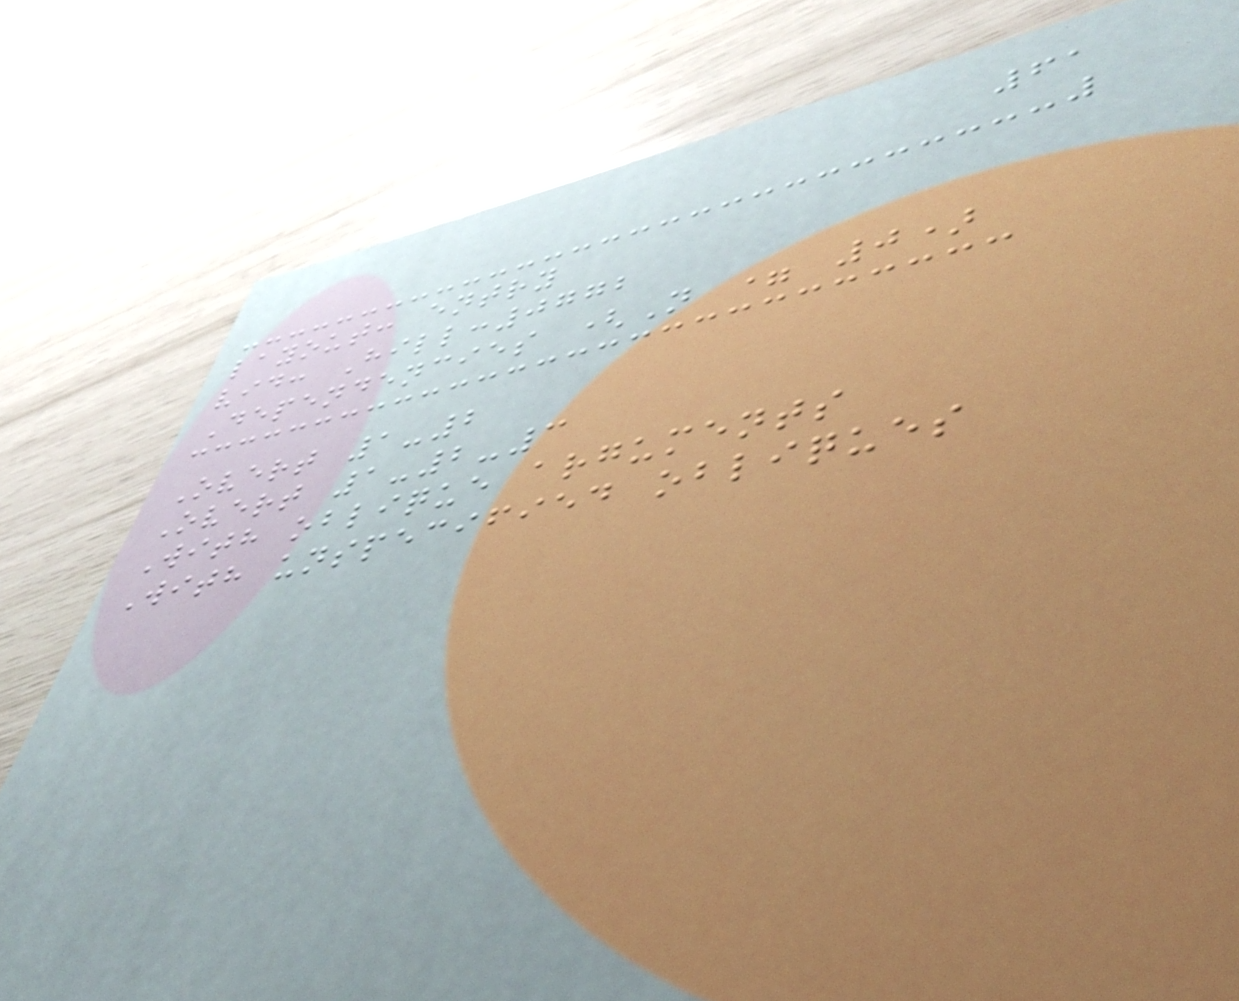61
layout: entry
vid: Hill:0772
Dependencies (N = 0)
Overt 1-2
Overt 1-2-3
With oblique arguments
With unspecified obliques
